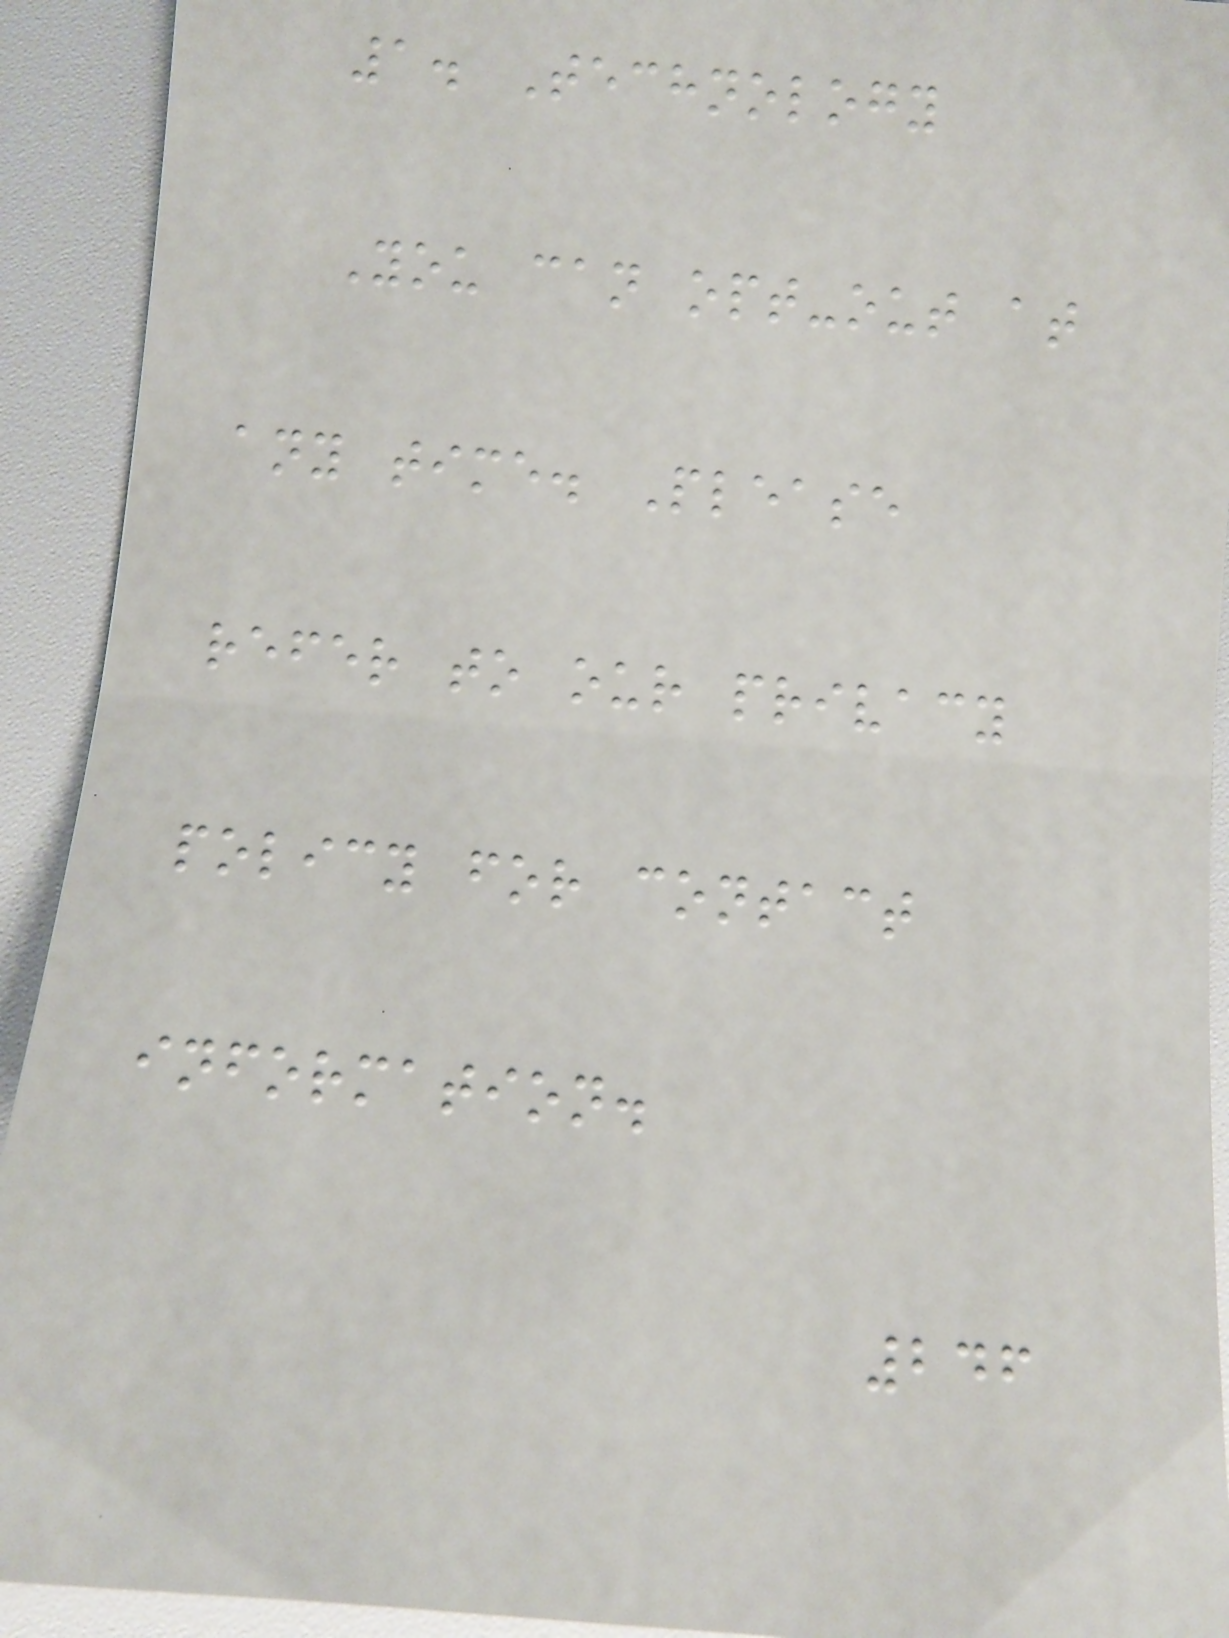1. Technology
You can opt-out at
any time. Please
refer to our privacy
policy for contact
information.
246
